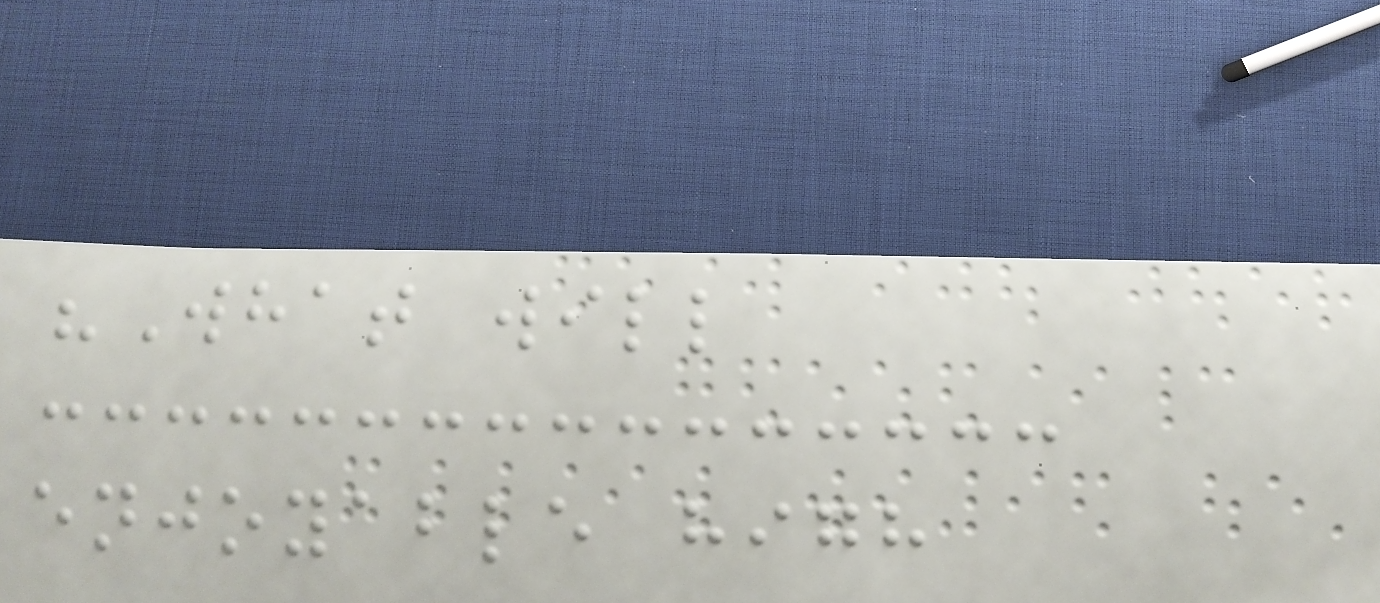"What will
enjoyable high
